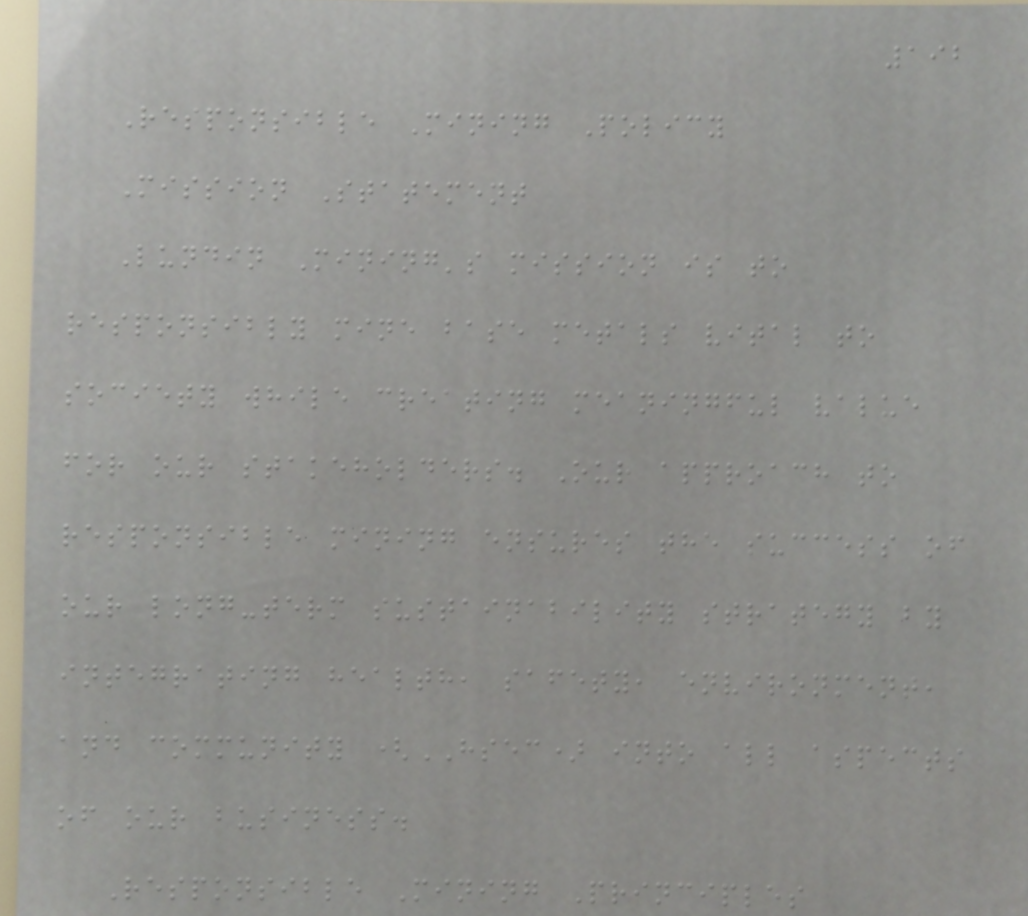192
Responsible Mining Policy
Mission Statement
Lundin Mining's mission is to
responsibly mine base metals vital to
society while creating meaningful value
for our stakeholders. Our approach to
responsible mining ensures the success of
our long-term sustainability strategy by
integrating health, safety, environment,
and community (HSEC) into all aspects
of our business.
Responsible Mining Principles
